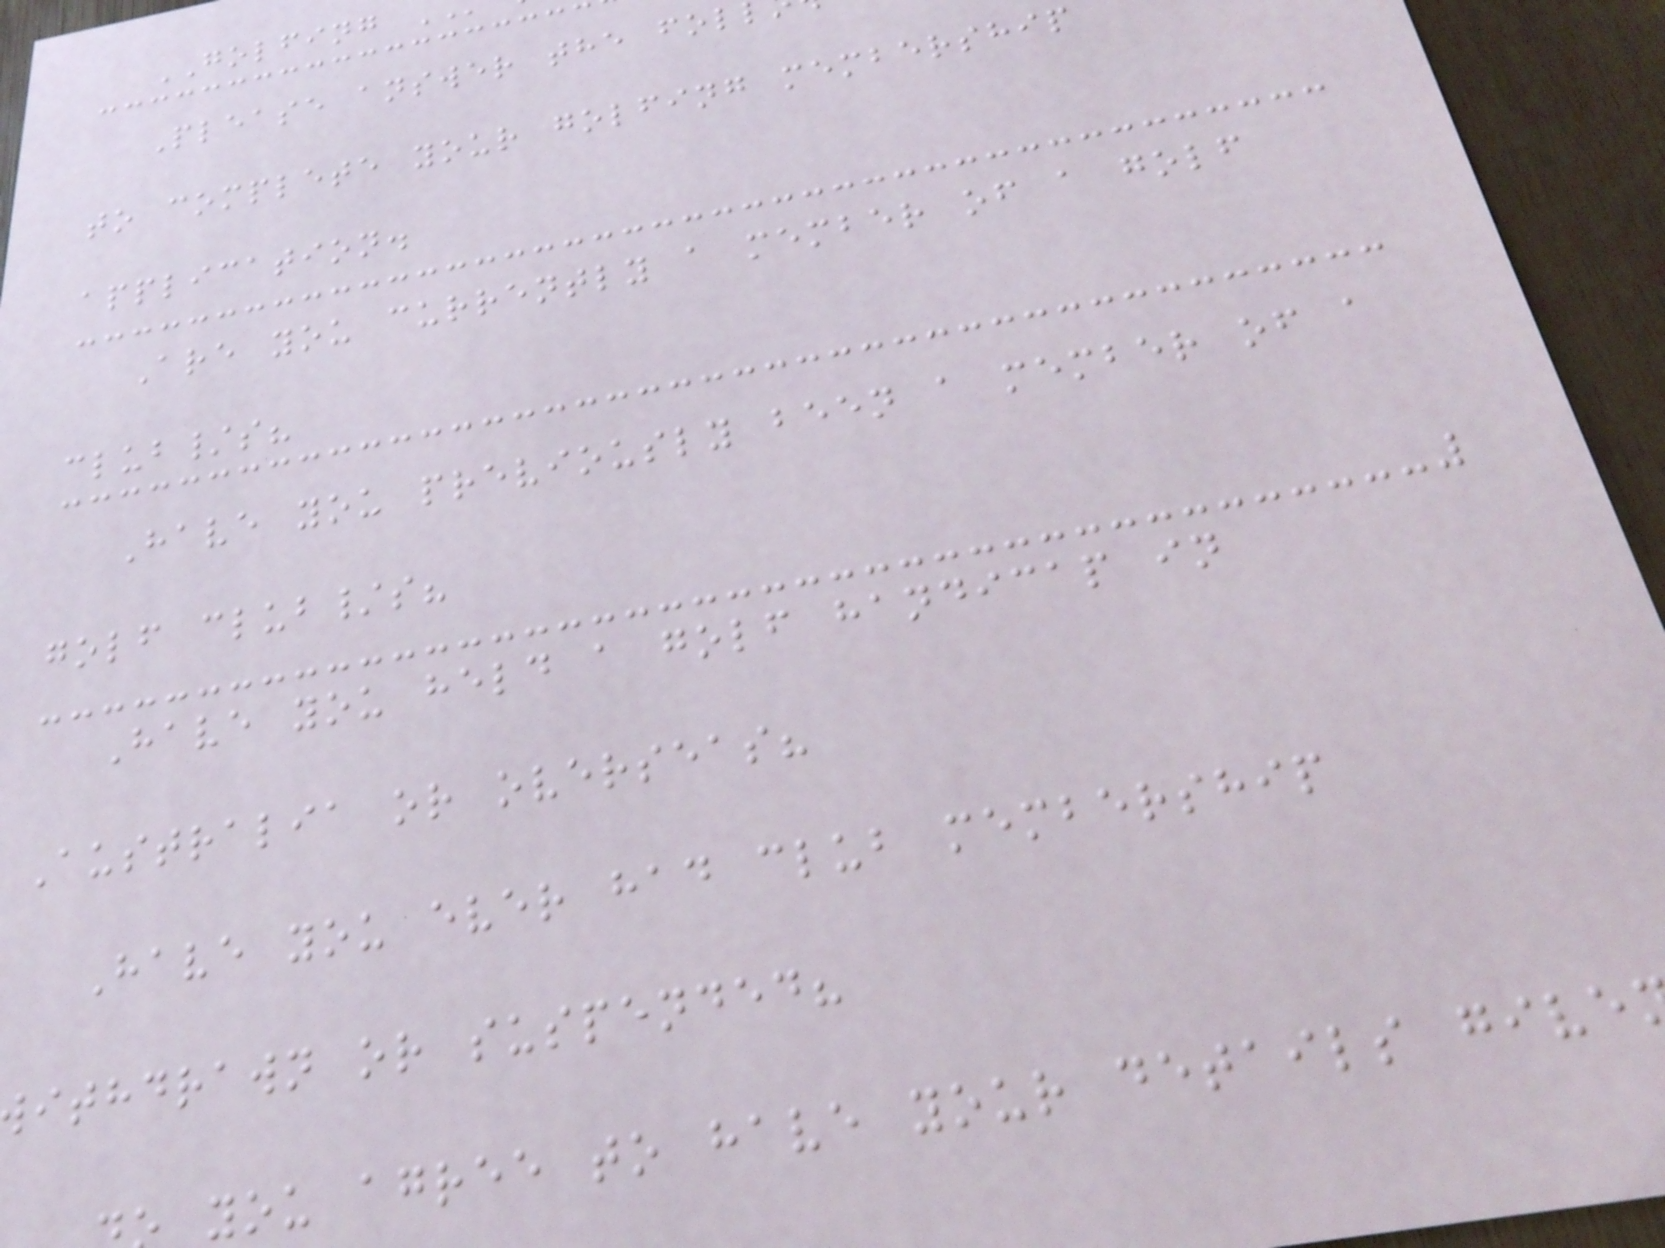GOLFING
Please answer the fol
to complete your golfing membership
application.
Are you currently a member of a golf
club/s?
Have you previously been a member of a
golf club/s?
Have you held a golf handicap in
Australia or overseas?
Have you ever had club membership
ithdrawn or suspended?
you agree to have your details give
